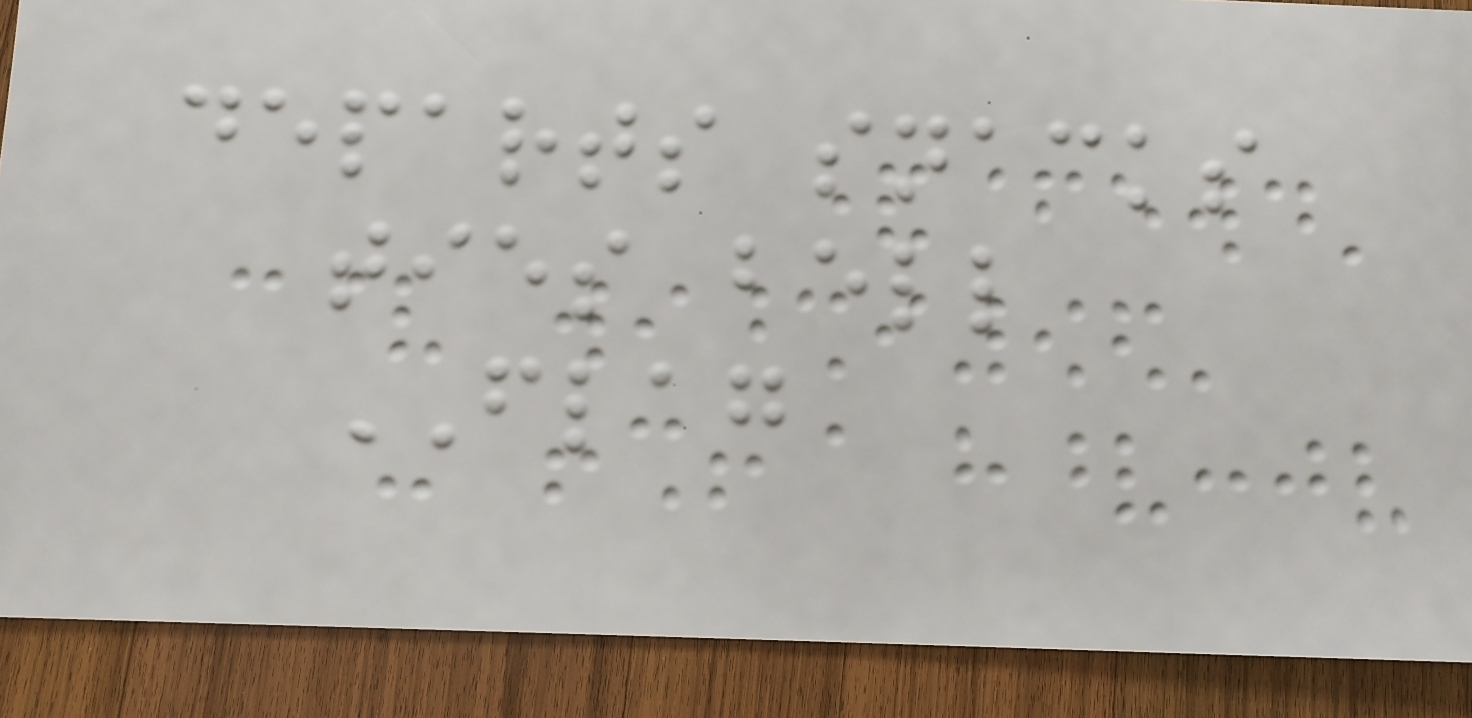departs snacks
ties bell
FLAG
